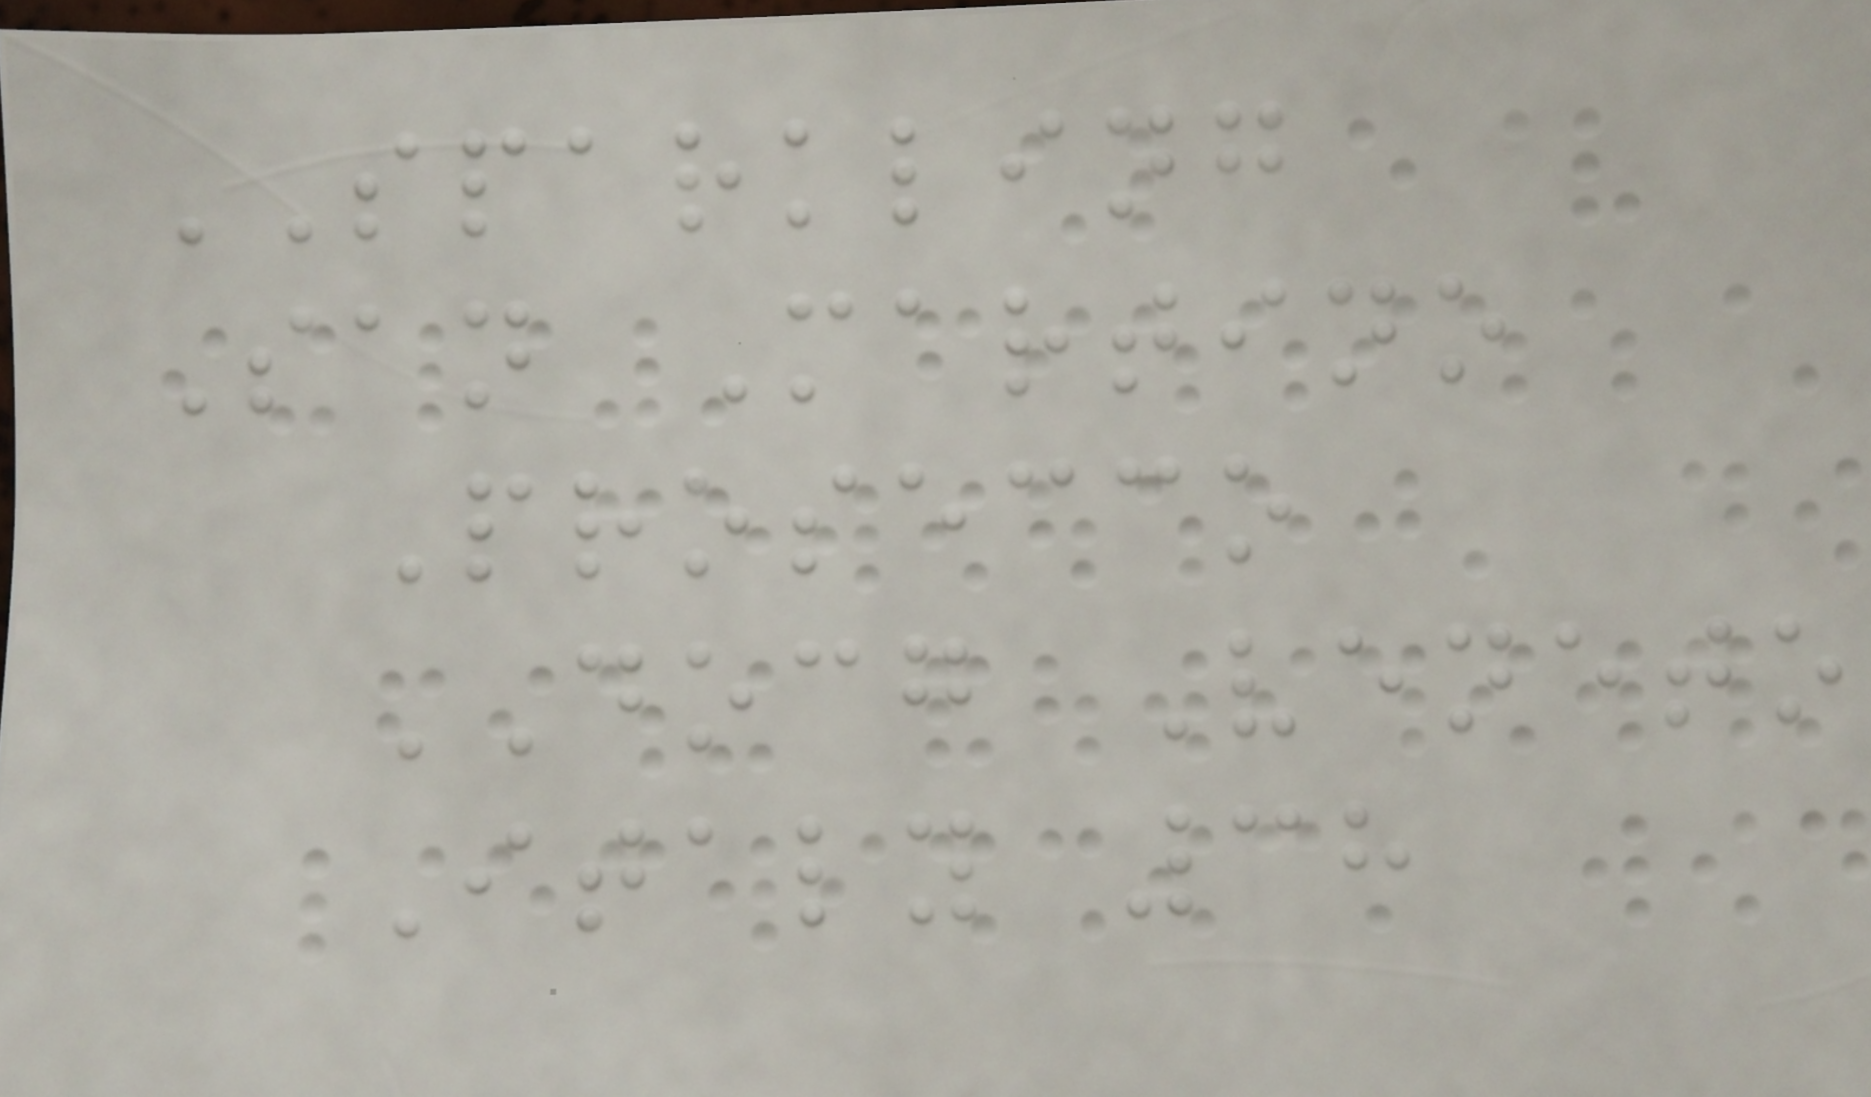SPARKLING
San Martino
Prosecco
DOCG Veneto
Italy 38
